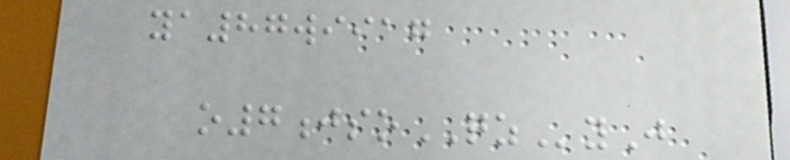ya87wiiag
o7jsoQZyJ
